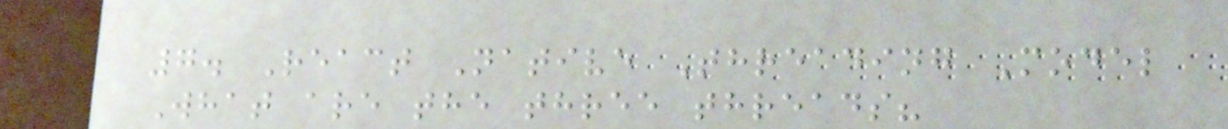7. React Native Threading Model
What are the three threads?
